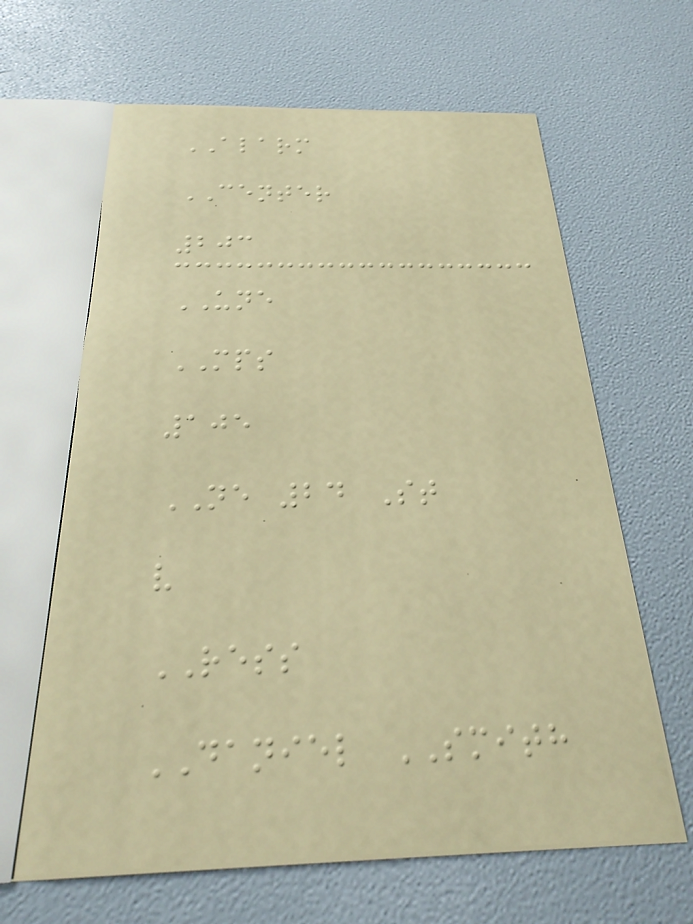ALARM
CENTER
203
UNE
MPS
105
NE 24 St
v
RESS
DANIEL SMITH
